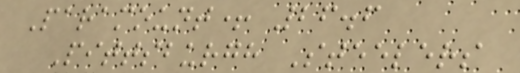Paramount+ 26.6
Pittsburgh Steelers
